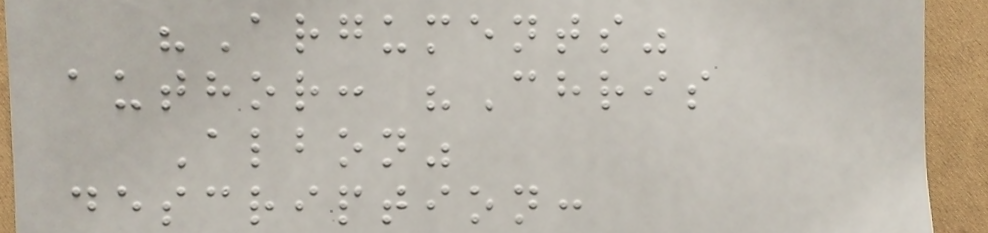"Arguments"
author: "Chris
Albon"
description:
